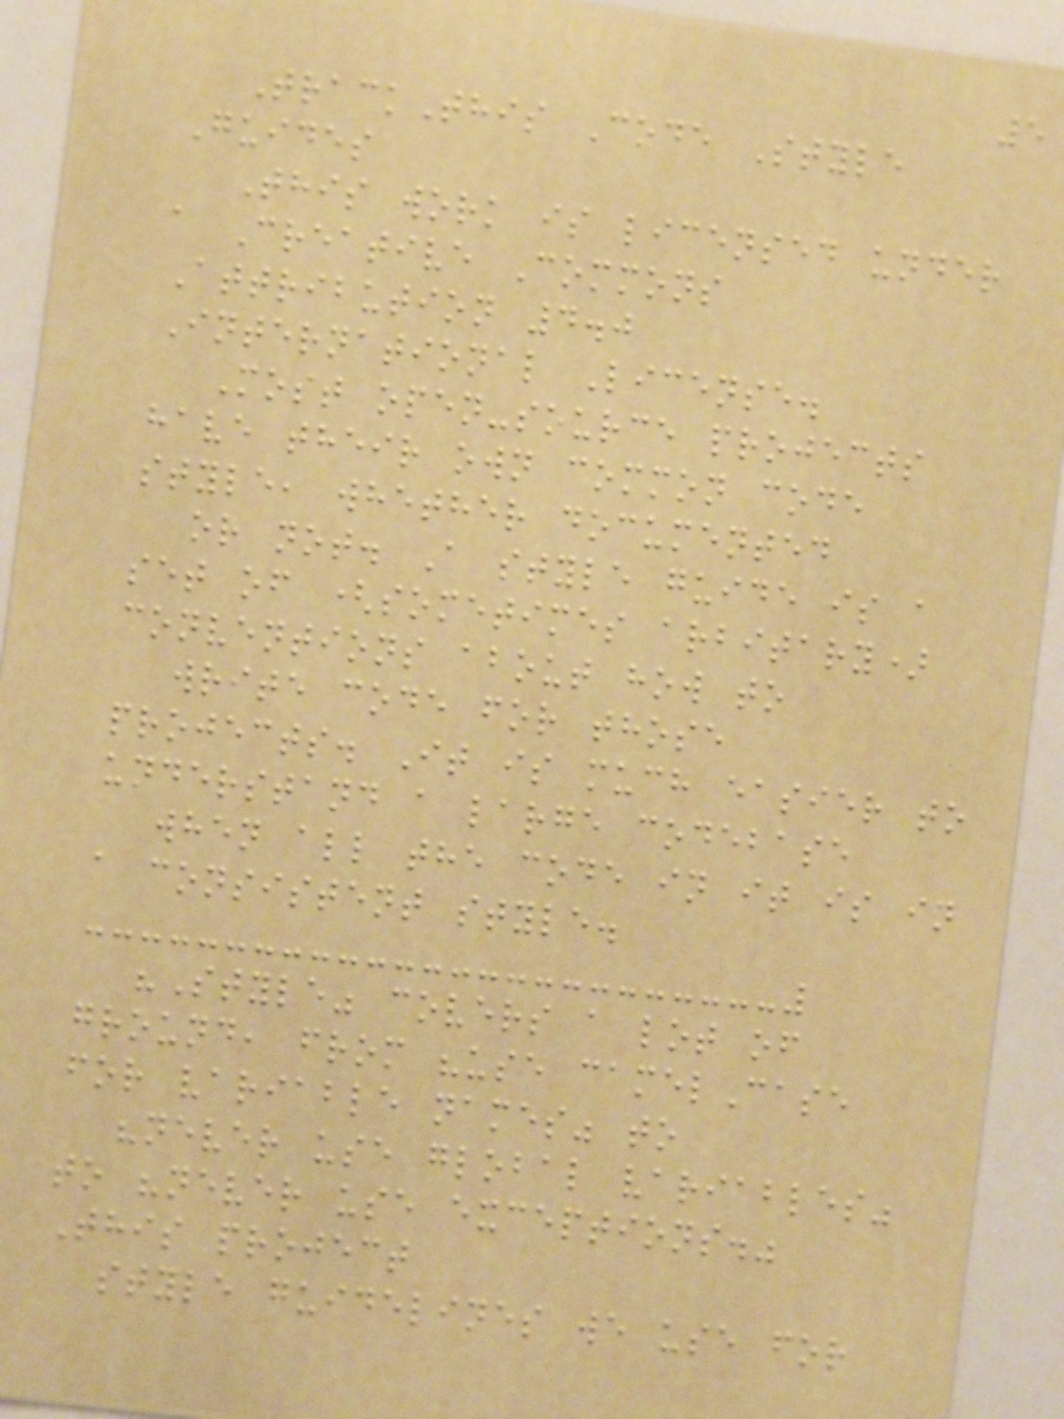5
TrackThis Code Style
Guides
This work is licensed under
a Creative Commons
Attribution 4.0
International License.
Most open-source projects
have their own common code
style, whether documented
or not. A style guide is a
set of (sometimes arbitary)
conventions about how to
write code for those
projects. It is much easier to
understand a large codebase
when all the code in it is in
a consistent style.
"Style" covers a lot of
ground, from "use camelCase
for variable names" to
"never use global variables"
to "never use exceptions."
This project
style guidelines we use for
